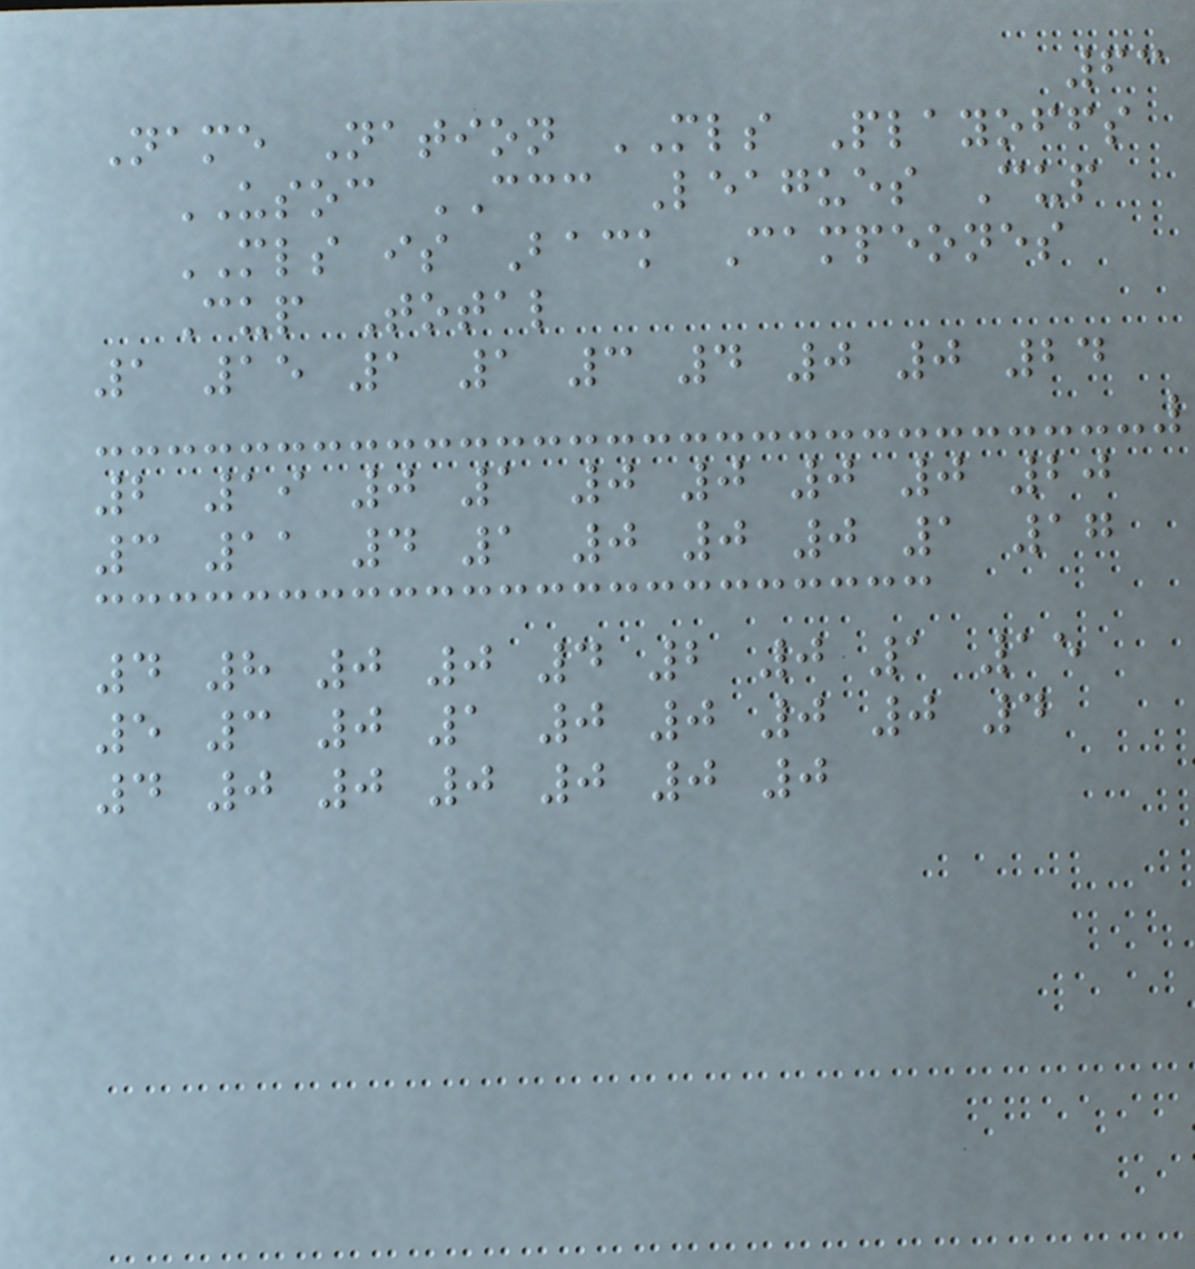63
Name Nation MLS Playoffs
USOC CCC Leagues Cup
MLS is Back Campeones
Cup Total
1 15 1 1 3 4 0 0 24
2 19 0 1 0 0 0 0 20
3 11 4 1 0 0 0 1 17
4 8 0 0 4 2 0 1 15
5 3 0 1 0 0 0 0 4
4 0 0 0 0 0 0
